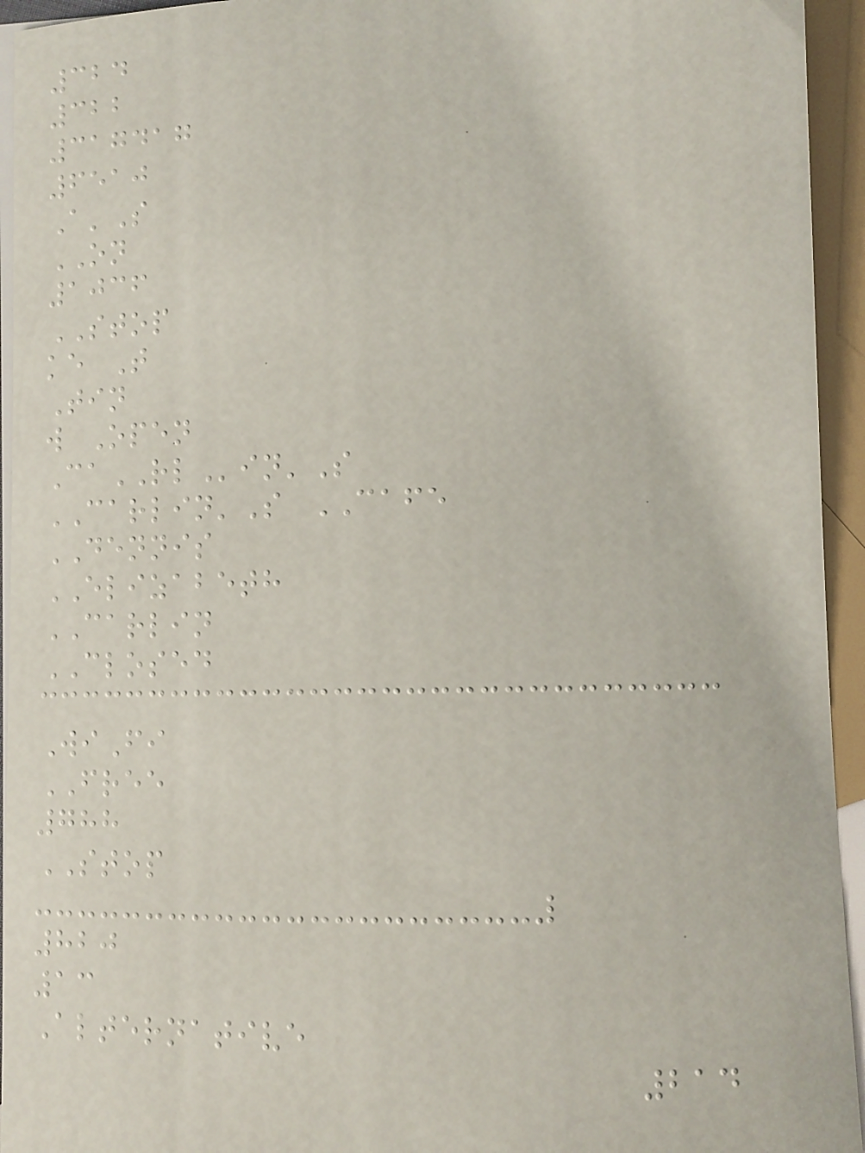324
322
317417
6510
A'S
ON
1036
STOP
ke T
Tin
w Open
CaRLin'S
CARLIN'S CAFE
DENNIS
ELIZABETH
CARLIN
CLOSED
WiFi
FREE
788
STOP
820
13
Alternative
214
